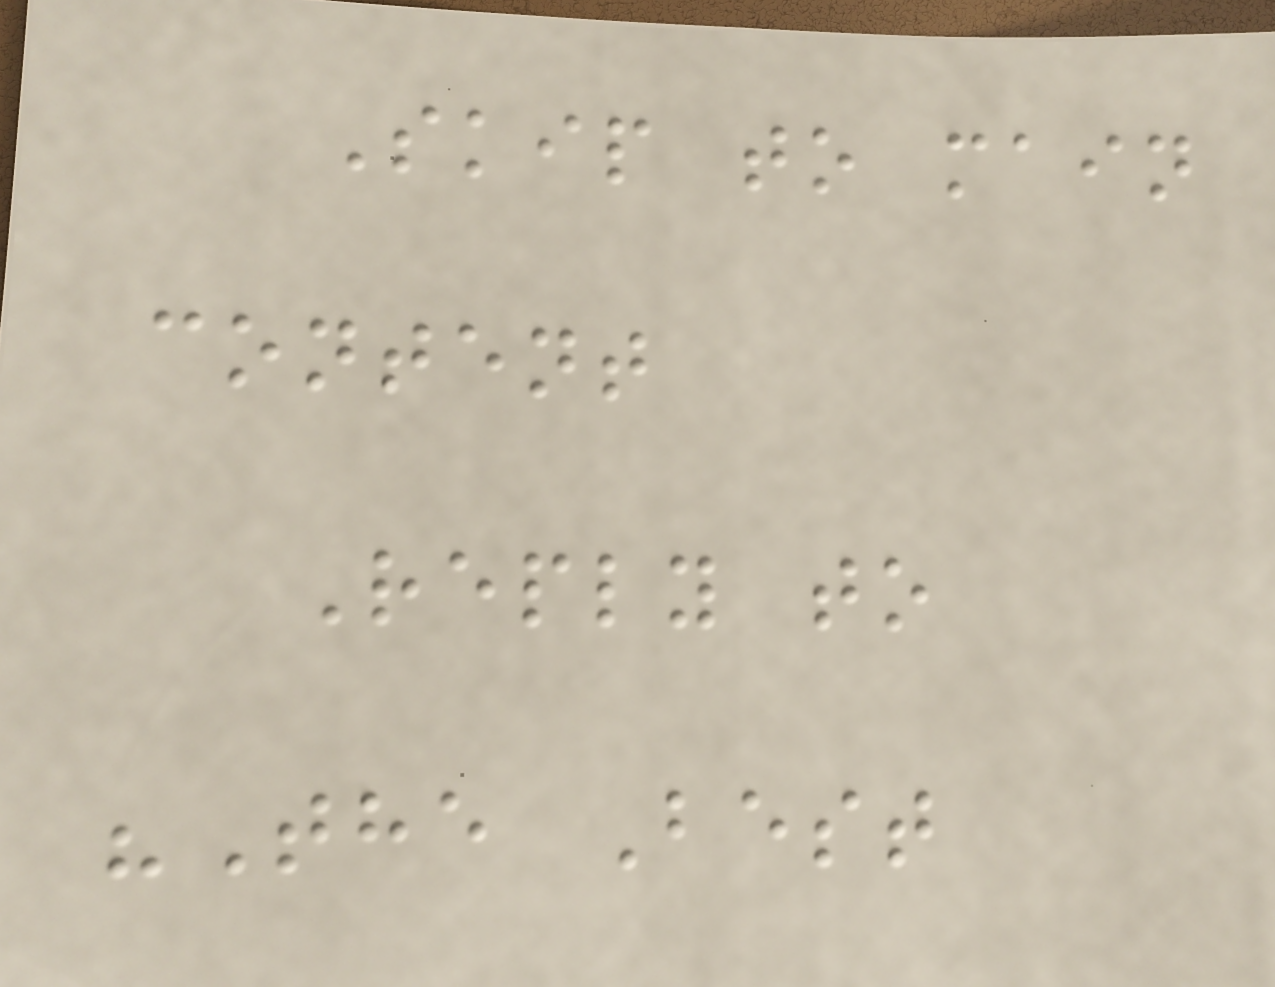Skip to main
content
Reply to
"The Best
